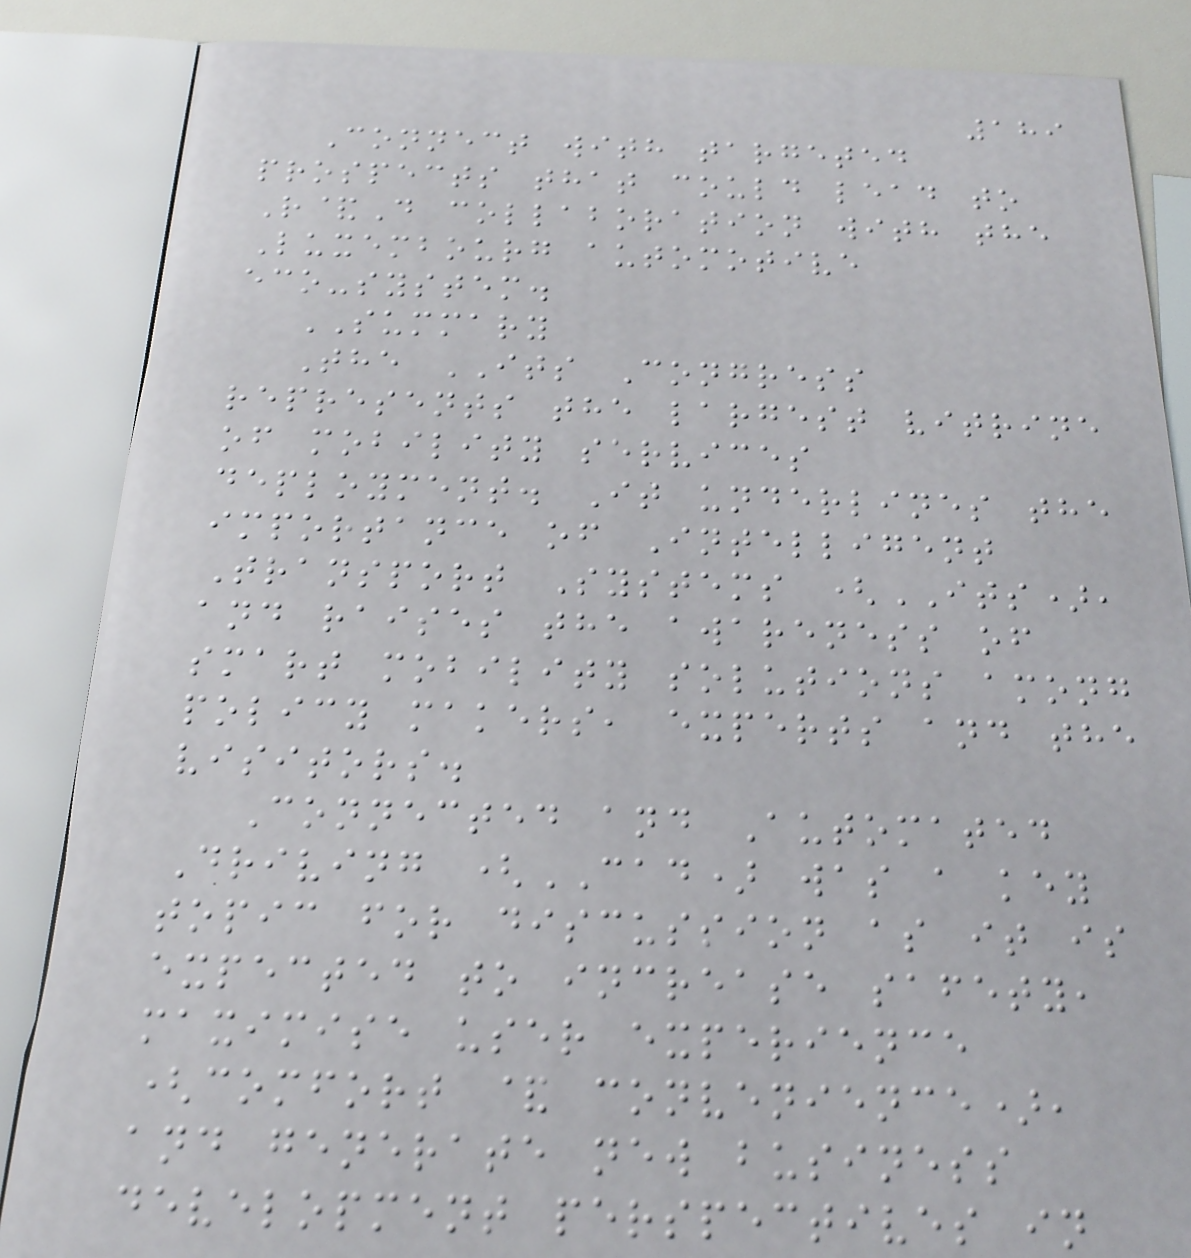189
Connect with targeted
prospects that could lead to
R&D collaboration with the
Luxembourg automotive
eco-system.
SUMMARY
The ITS Congress
represents the largest vitrine
of mobility services
deployment. It underlines the
importance of Intelligent
Transport Systems (ITS),
and raises the awareness of
smart mobility solutions among
policy makers, experts and the
visitors.
Connected and Automated
Driving (CAD) was a key
topic for discussion as it is
expected to increase safety,
maximise user experience
(comfort & convenience),
and generate new business
development perspectives in
